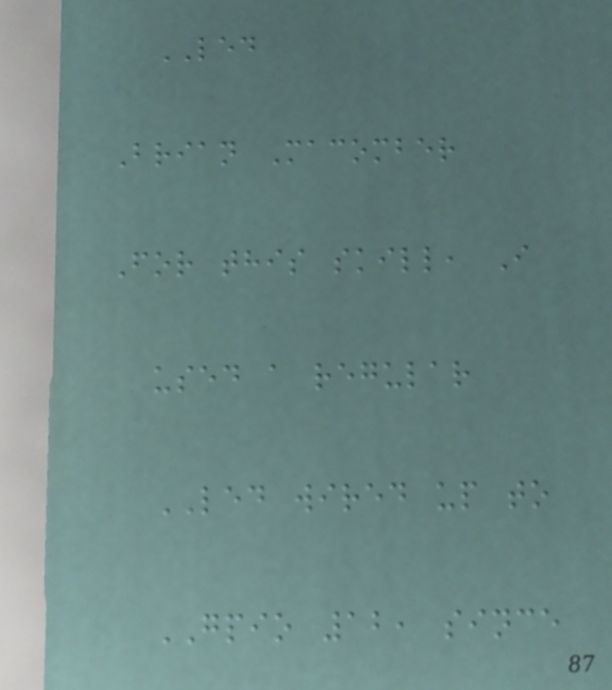LED
Brian Macomber
For this skill, I
used a regular
LED wired up to
GPIO 12, since
